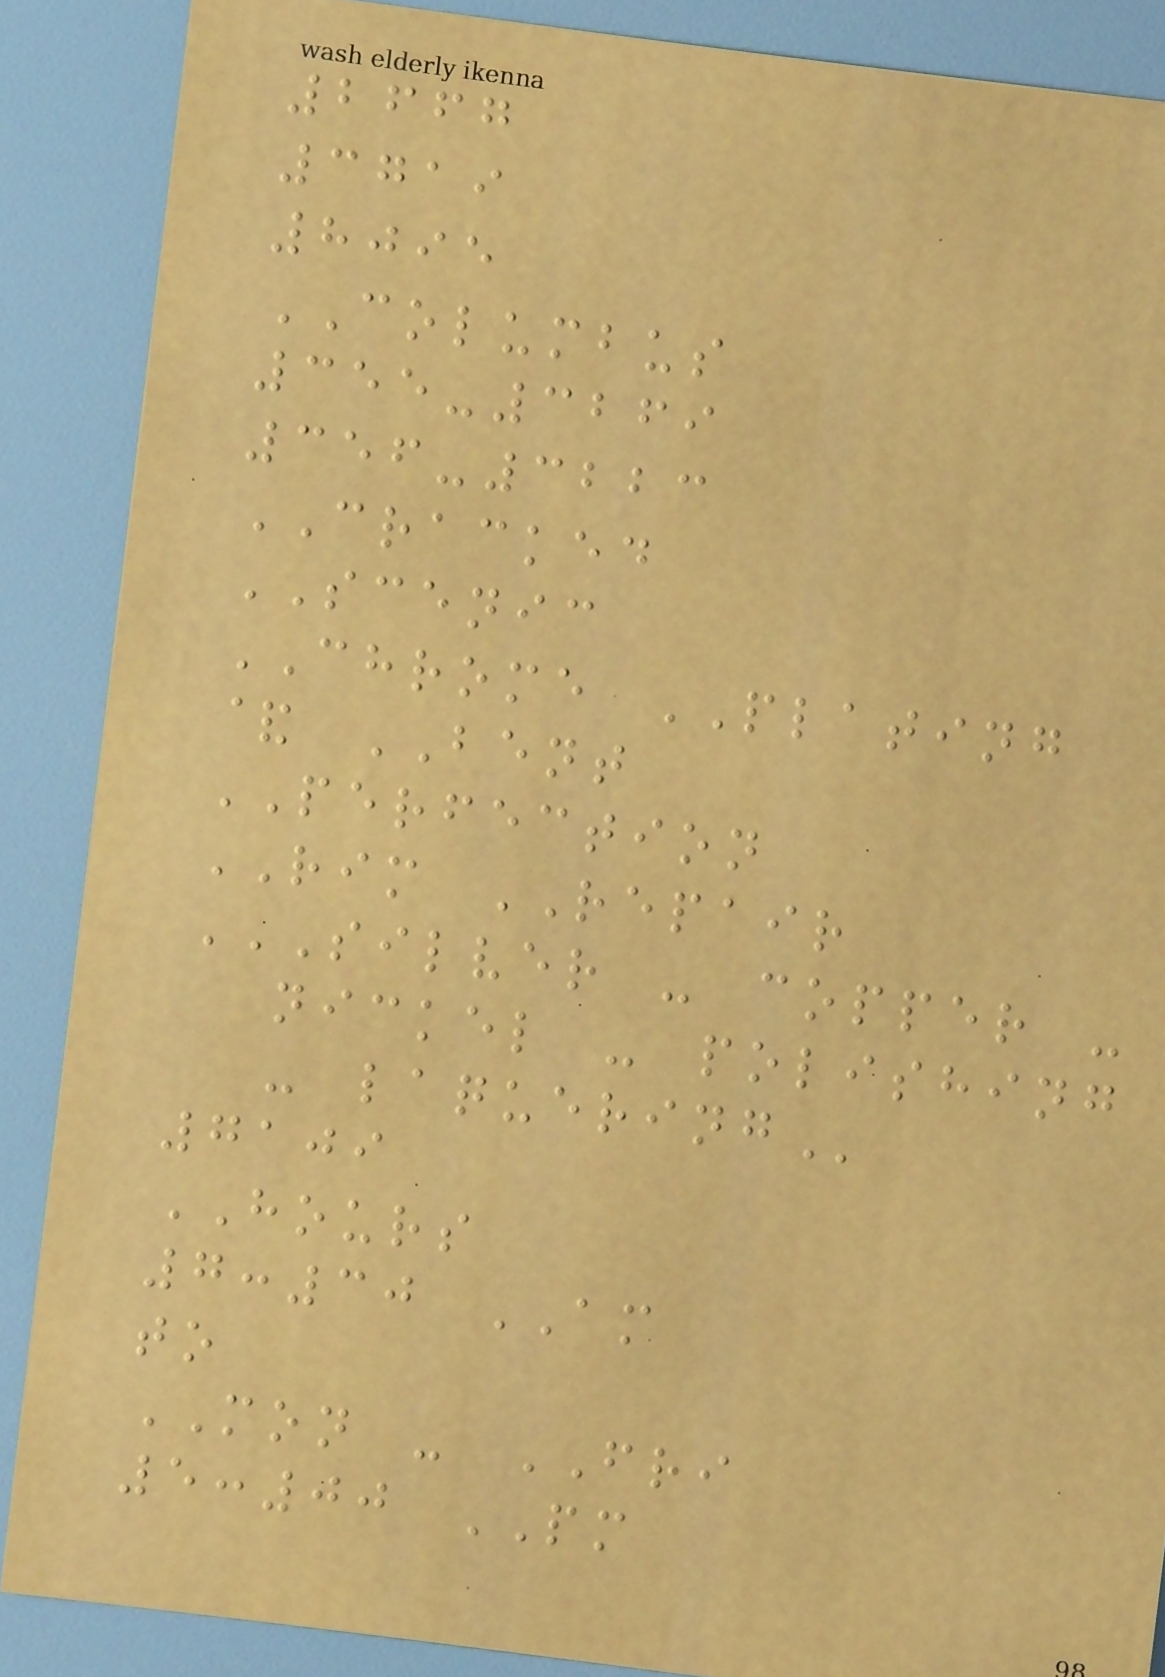2667
3719
8095
COLUMBUS
355-3269
356-3223
CRACKED
SCENIC
CHROME PLATING
& BENT
PERFECTION
RIM REPAIR
SILVER - COPPER -
NICKEL - POLISHING
- LAQUERING
7109
HOURS
7:30 AM
to
MON - FRI
5:00 PM
